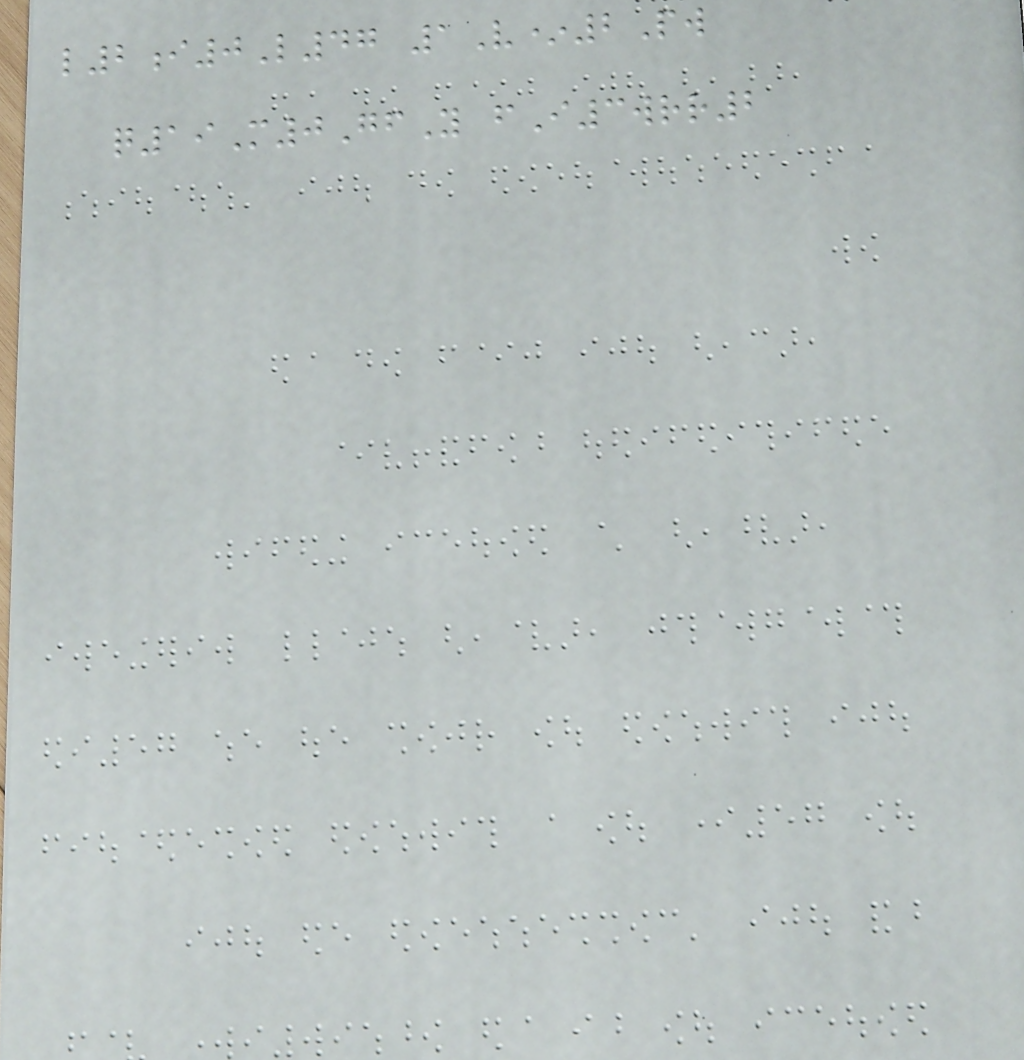l2i0L47 1V*2Pw
q19M0GfY fI3wrr2
